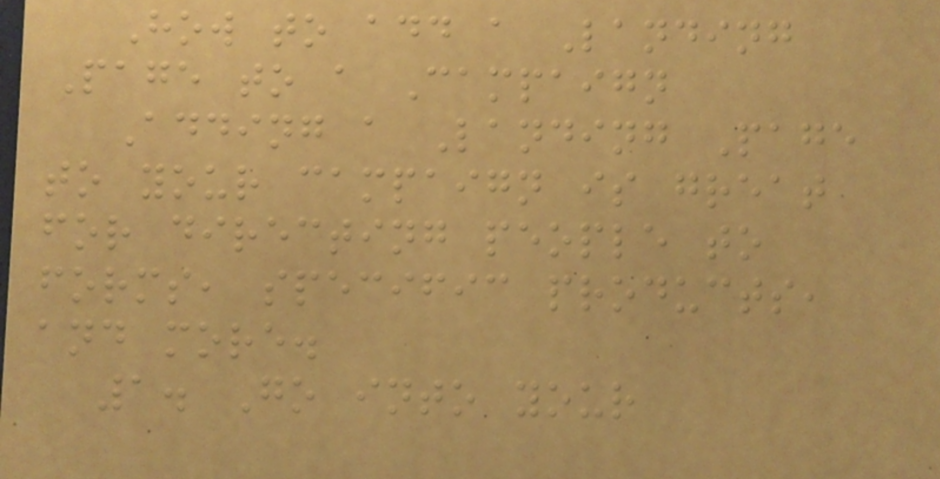How to add a Landing
Page to a Campaign
Adding a Landing Page
to your campaign is great
for directing people to
forms, specific products,
and more.
1. Go into your
